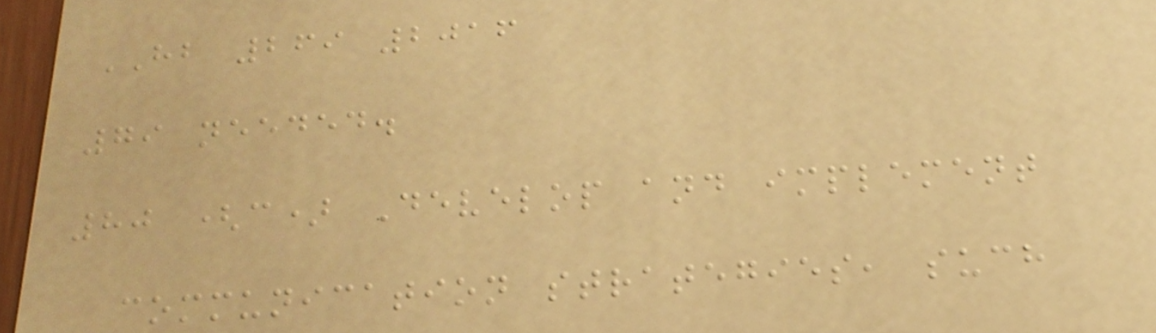HB 269 2016
79 needed.
80 (c) Develop and implement
communication strategies, such
